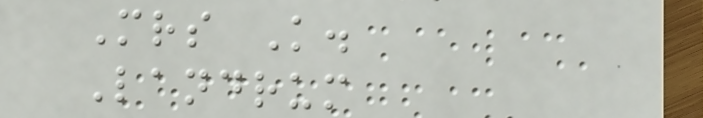Mrs K.
Landrum
